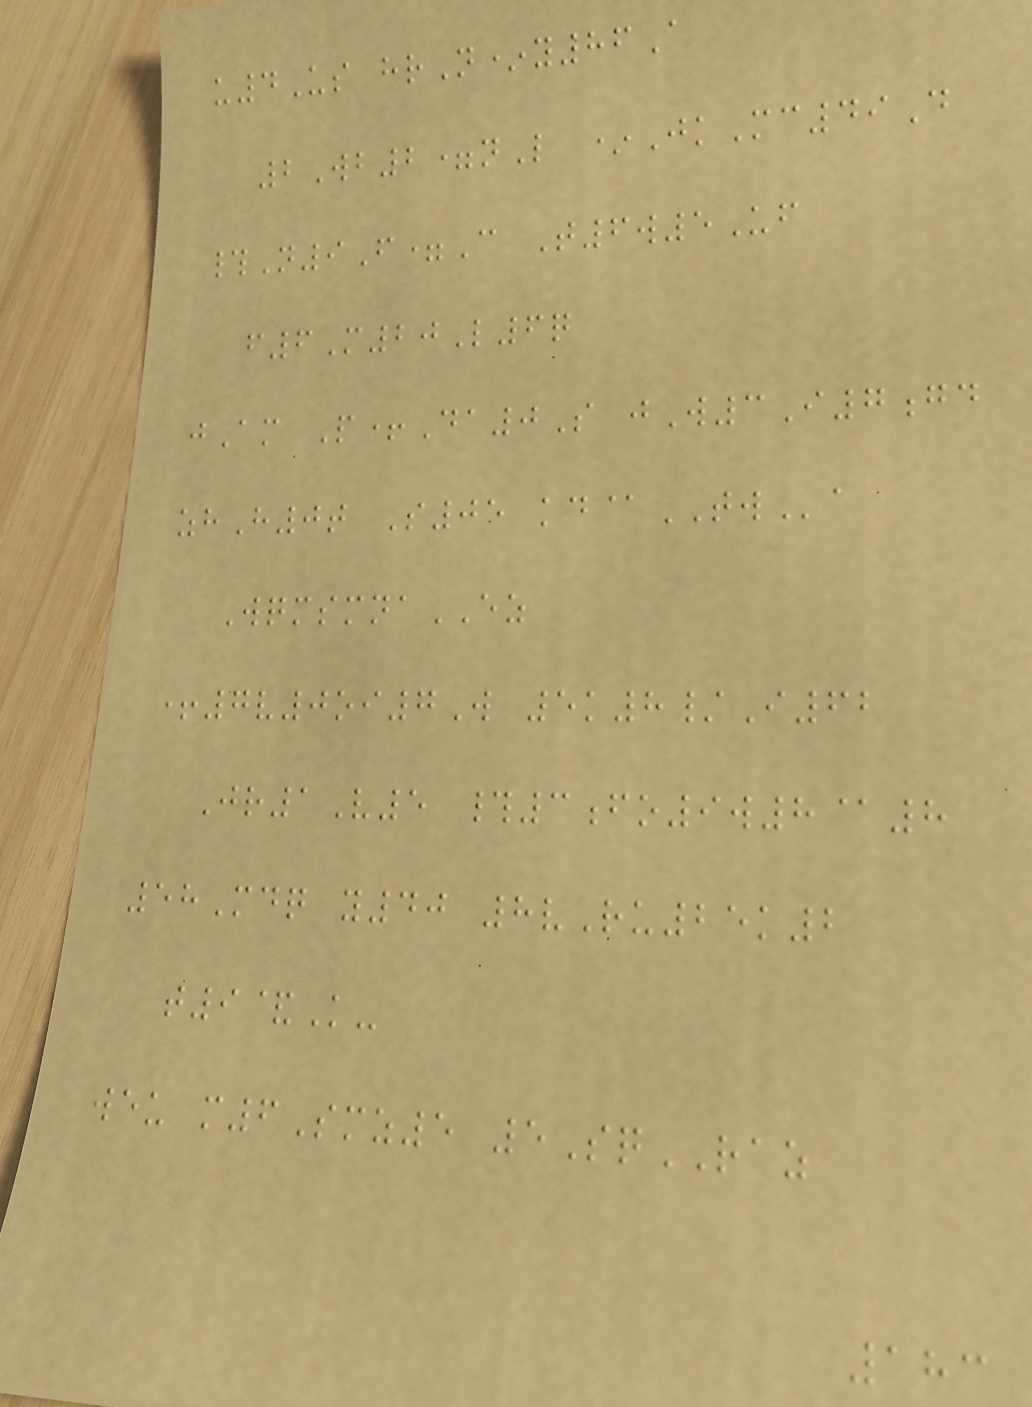u4Us hrN*y86A
2Wb2=nL *JkMc49D
#N9F=C T6w5Uf
f6M20L6q
jAm P+Da0S jW3I7gd
zhH0t S05 kd@TWa
WqmsmnaEZ
+7v0oi7W 5k8/I62
Jr1V5 #3fo9w8@8
58Mdq y40 8vRu25k2
t9&K-
weu m6Smz5 5SqRAZ
183
